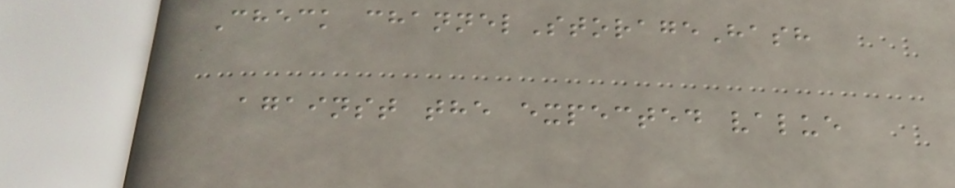Check channelStorageHash
against the expected value
